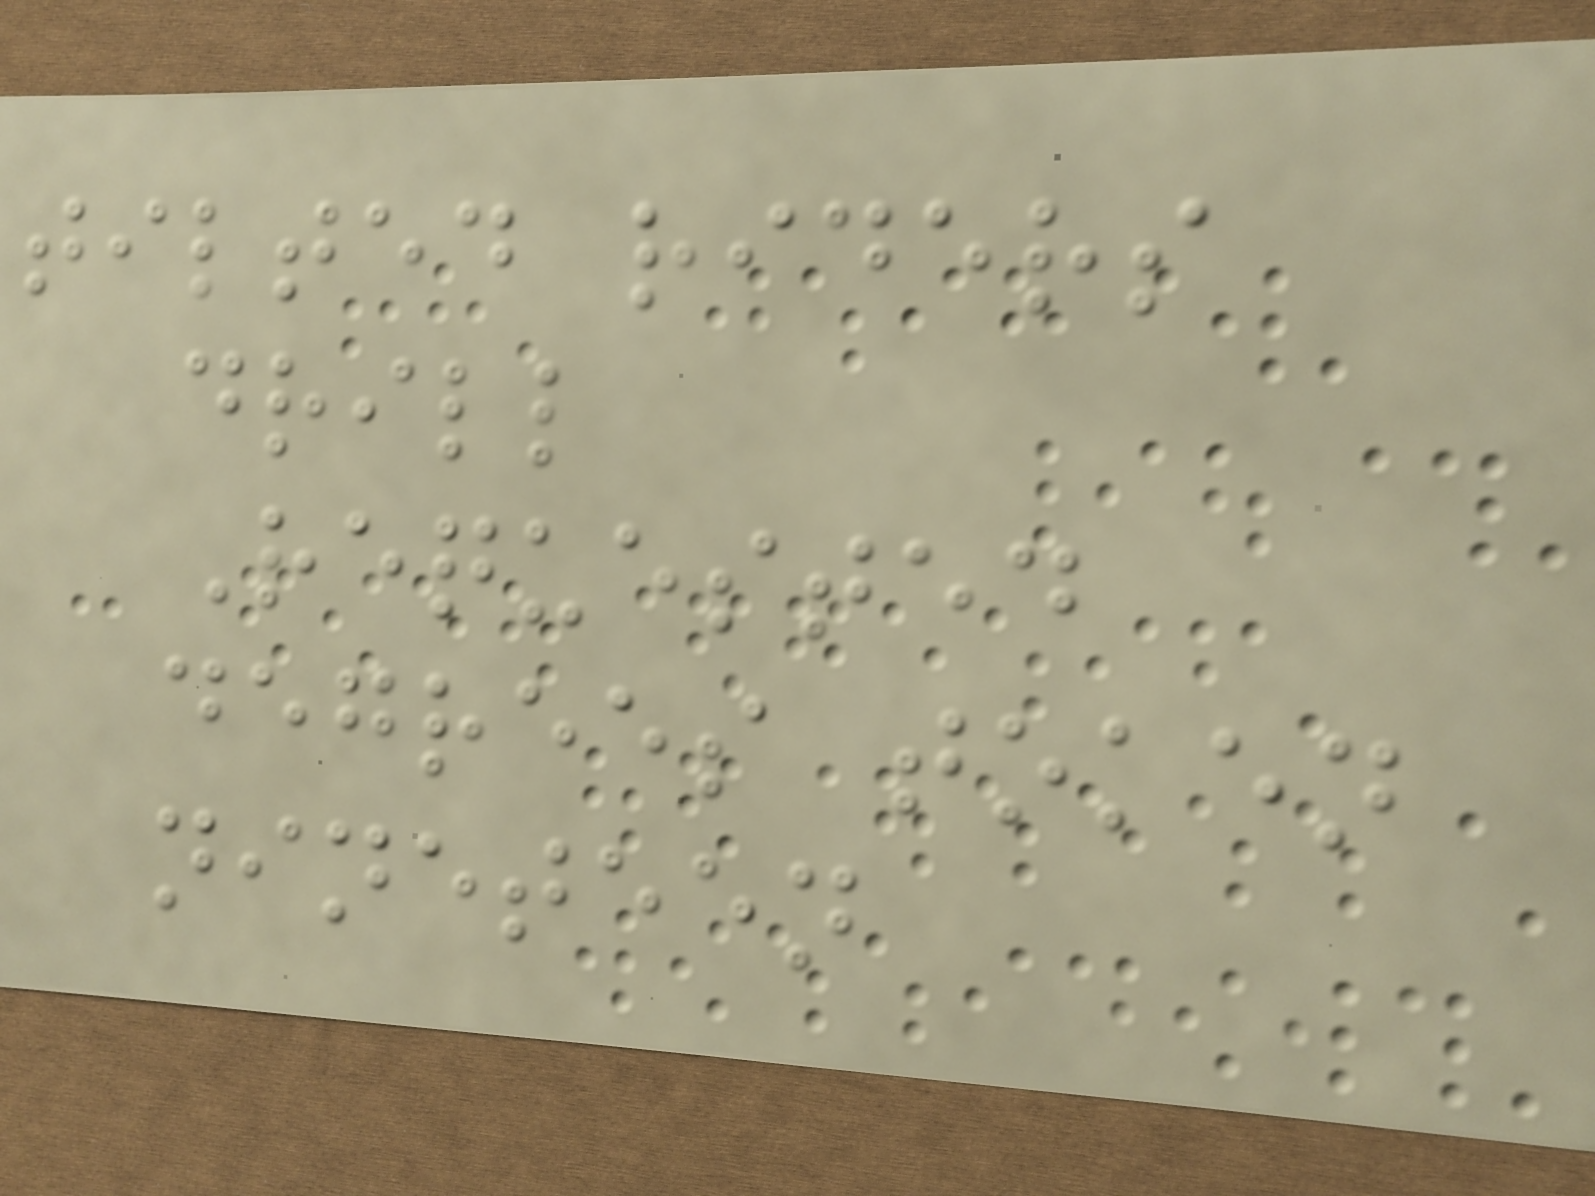tilted riders
drill
Requested
degrees token
nineteen
